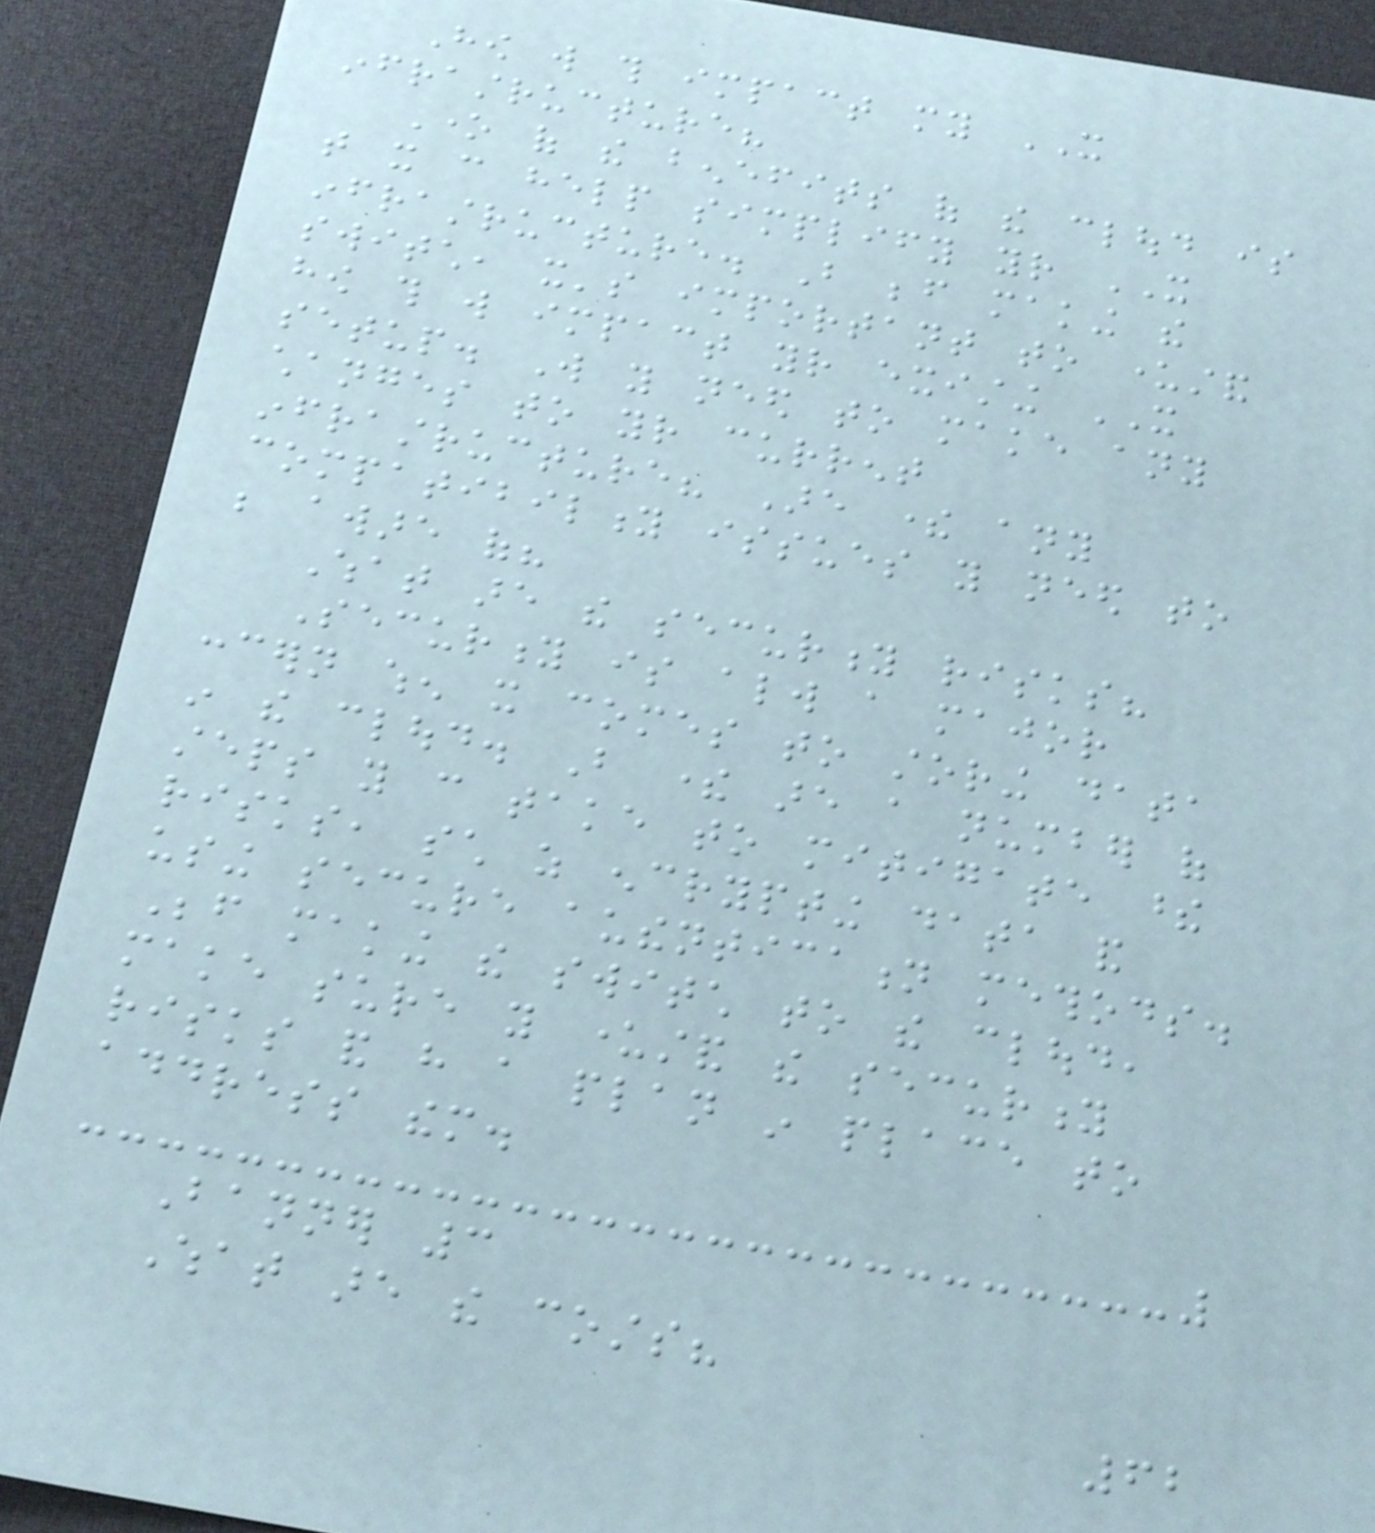How will this impact my IT
infrastructure?
One of the benefits of the cloud is
that it can help simplify your IT
infrastructure. But before making the
switch, it's important to understand
how this will impact your existing IT
setup. Will you need to make any
changes to your current
infrastructure? Are there any
compatibility issues you need to
be aware of?
What are the security risks?
Security is always a major
concern when it comes to storing data
in the cloud. But there are a number of
steps you can take to mitigate these
risks, such as encrypting data and
using secure authentication methods.
Before making the switch to the cloud,
make sure you understand the security
risks and have a plan in place to
address them.
Banner 3
What are the costs?
62
